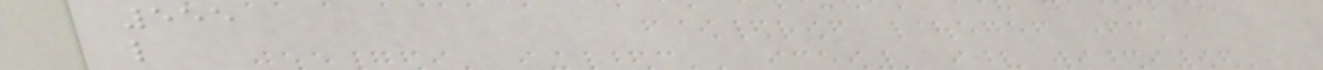555
l
